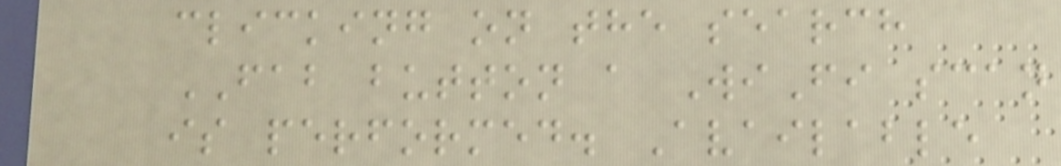clicking on the search
FAB button a WiFi scan
is performed. Available
